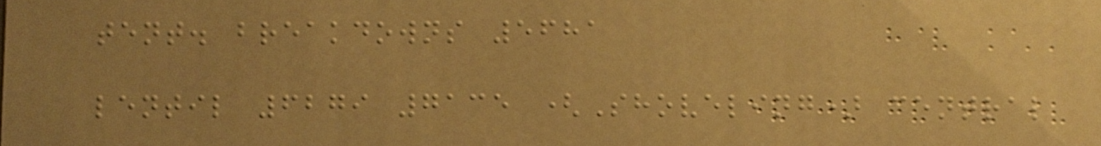tent. breakdowns 5681
lentil 6279 7135 (Shoveling) central
